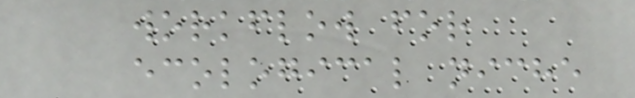workflow for
ecological niche
